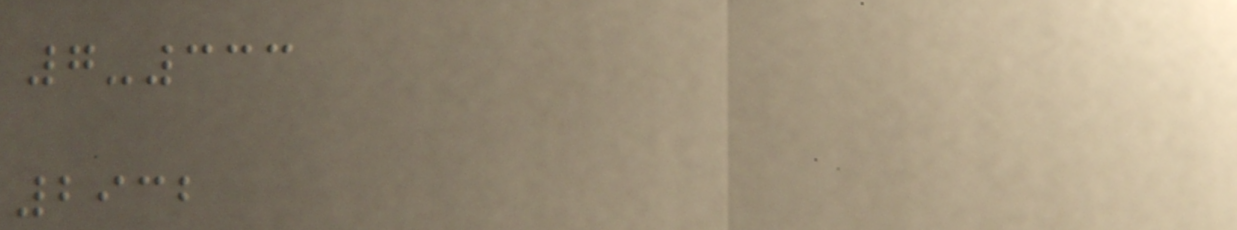7-333
2932
